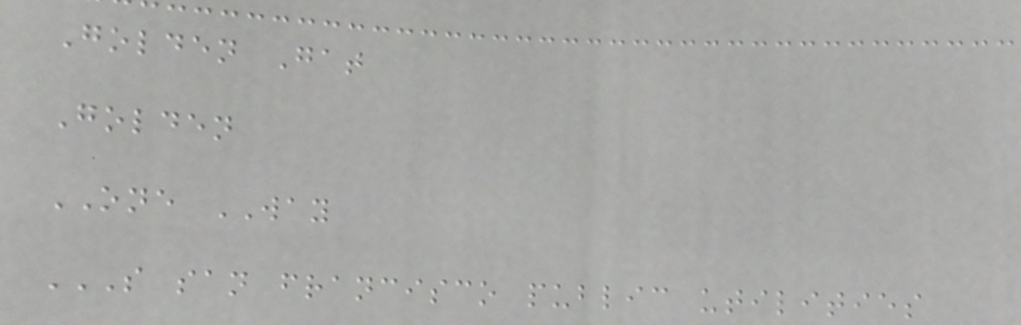Golden Gat
Golden
ONE WAY
S SAN FRANCISCO PUBLIC UTILITIES
